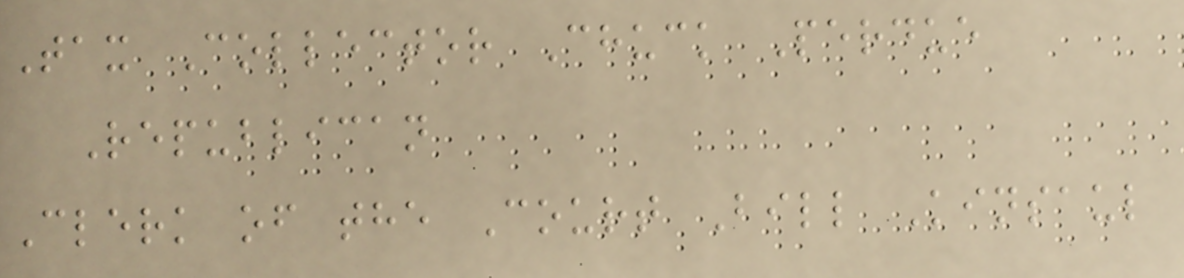Tax Collector Chuck Perdue
Republican
Clerk of the Court Bill Kinsaul
